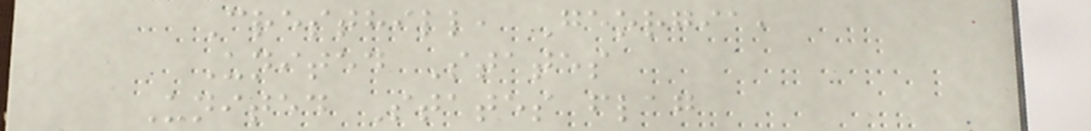Cresthill, Georgia,
United States
United States flag
